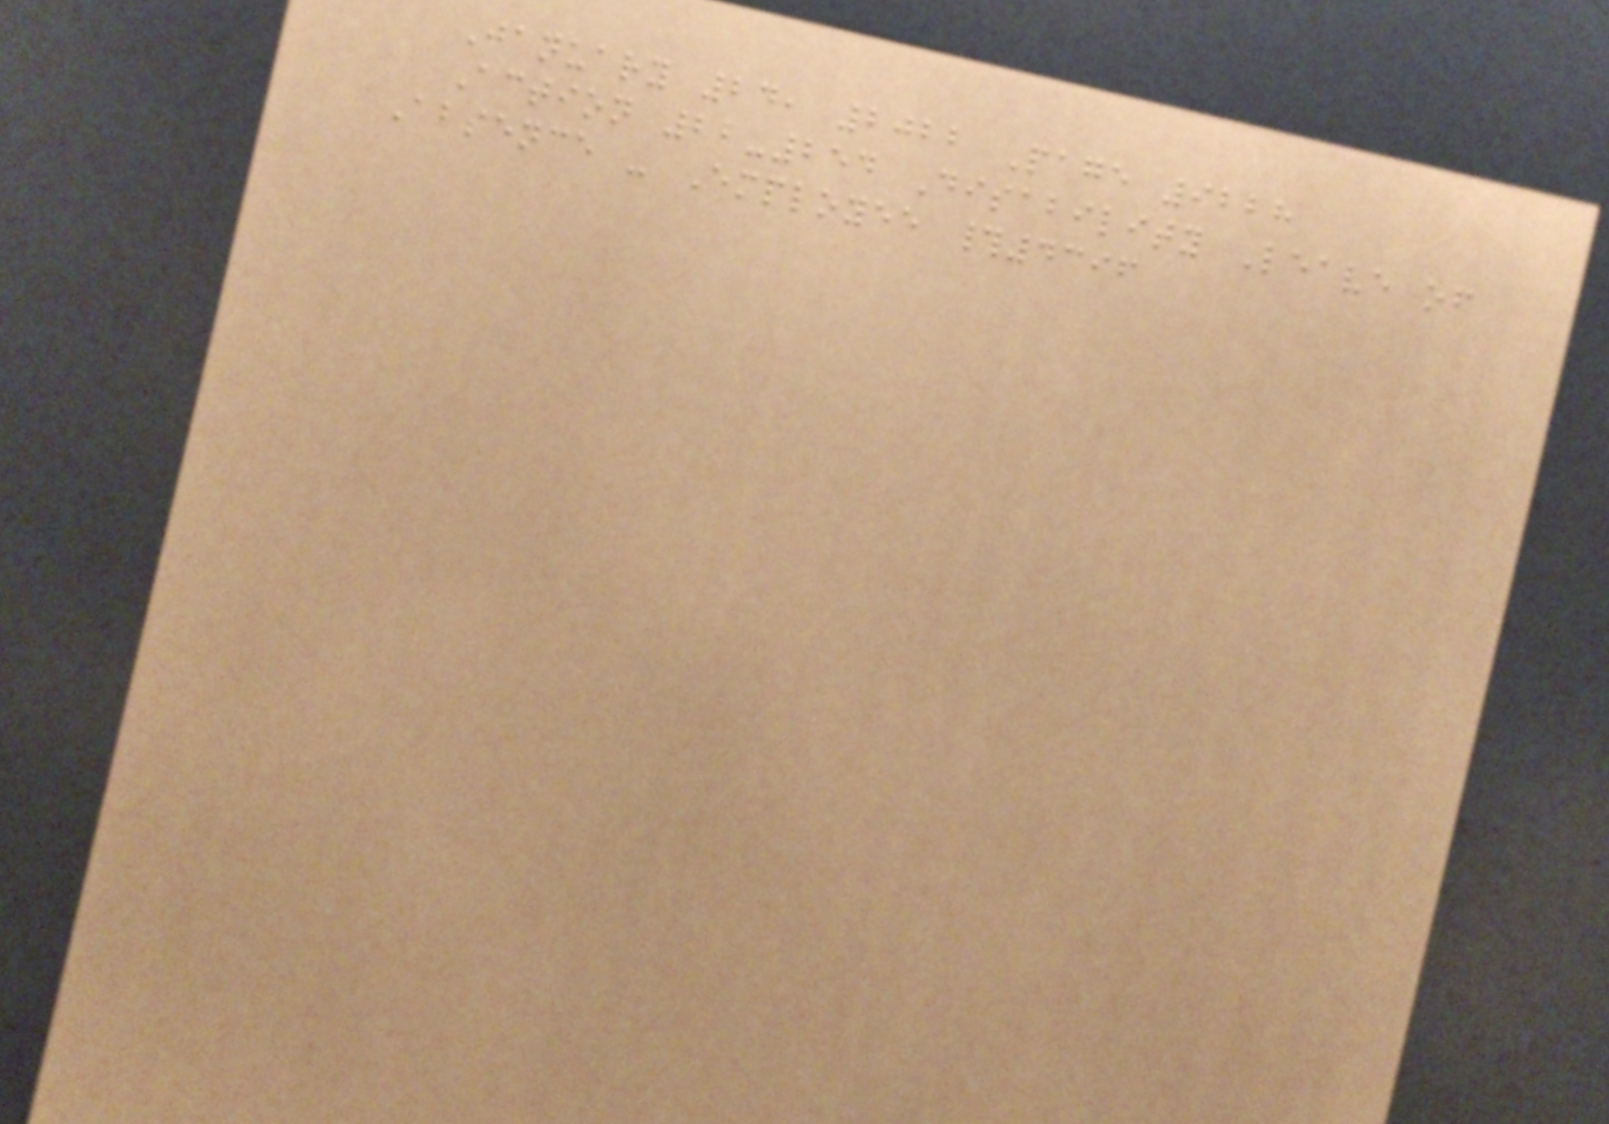January 24, 2022 Page 9228
Action 22-254 Disability Leave of
Absence - Employee #4396
